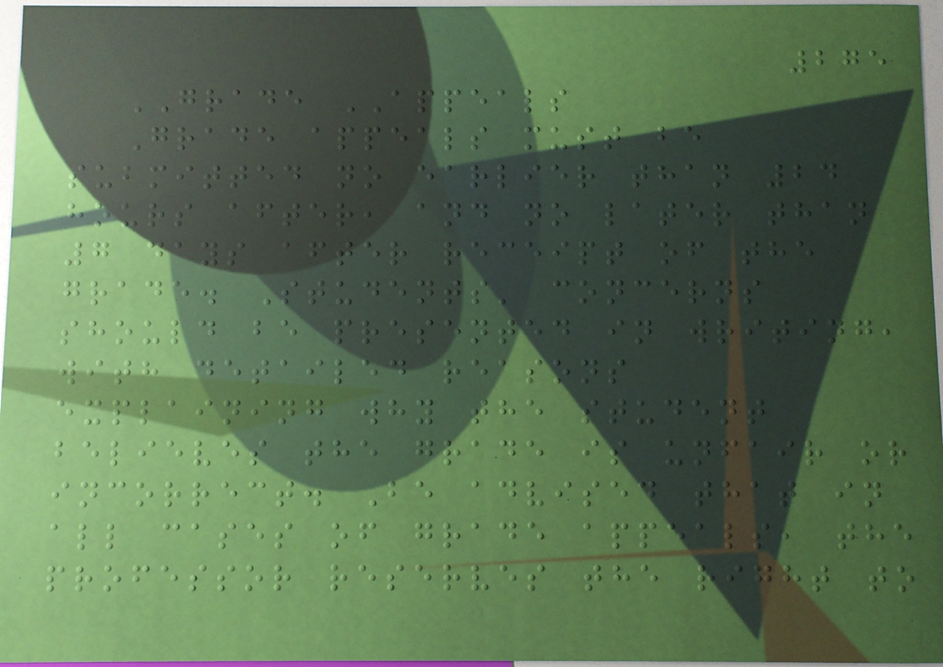275
GRADE APPEALS
Grade appeals must be
submitted no earlier than 24
hours after, and no later than
7 days after receipt of the
grade. Students' concerns
should be presented in writing,
with detailed reasons
explaining why the student
believes the grade is unfair or
incorrect. Be advised that in
all cases of grade appeals, the
professor reserves the right to
